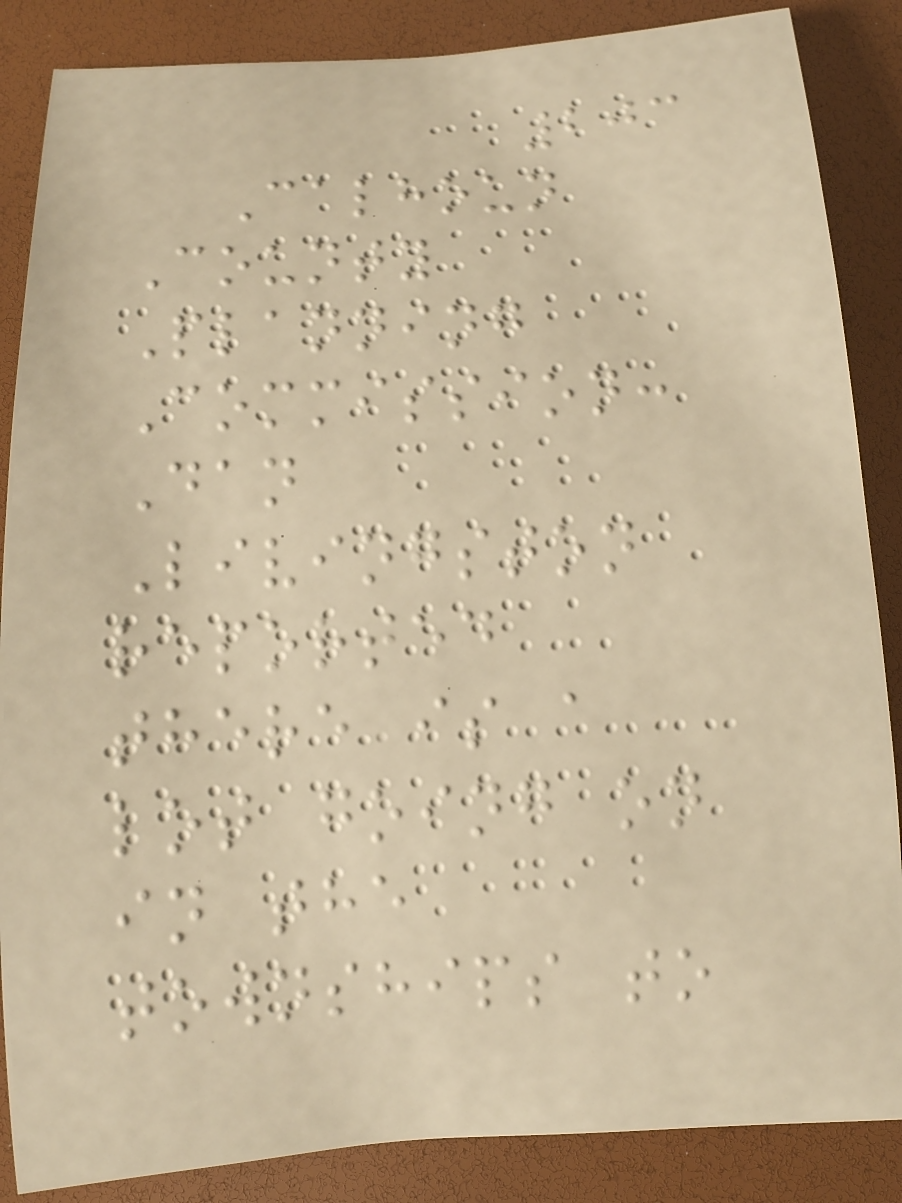203
Calhoun
County
Planning
Commission:
Dan
Livingston
reported
there is a
lot going on
in the
townships to
